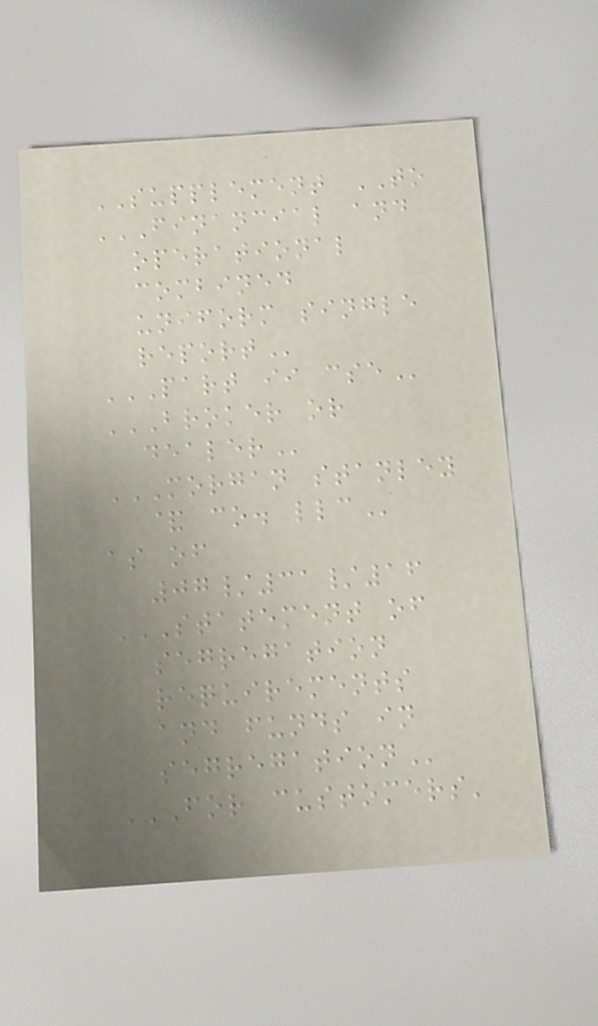SUPPLEMENT TO
FINANCIAL AND
OPERATIONAL
COMBINED
UNIFORM SINGLE
REPORT
PART II CSE
BROKER OR
DEALER
MORGAN STANLEY
& CO. LLC
as of
07/31/16
STATEMENT OF
SEGREGATION
REQUIREMENTS
AND FUNDS IN
SEGREGATION
FOR CUSTOMERS'
